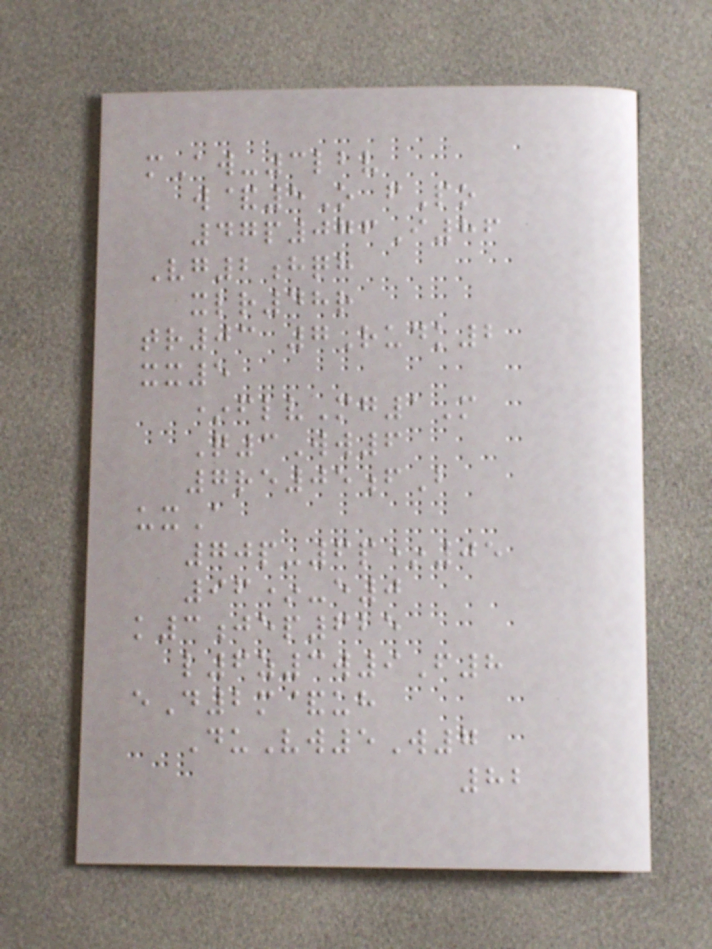mAw-3lbv
w&5O fPo
47p076I86
Vg2hqh
xlr48r
tr03 7Rudk2
xx5
*flvMg1M
Q3Ww6
7re05fB
uxA
70p-6p*05
96*-e0
k3jep625
l6z3w9F8
eD2m&uh
DuVw5W7
82
